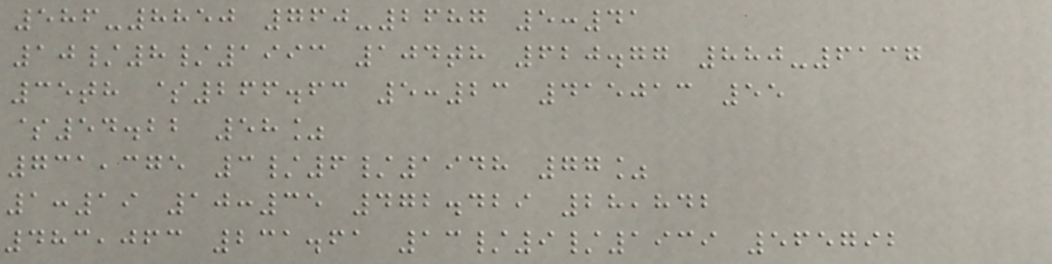586-8850 760-2687 5:41
10/8/1993 104th 620.77 880-6137
35th $266.63 5:23 415013 55
$54.22 58%
731,375 3/6/1948 77%
1:19 10:35 472.429 28,842
483,063 231.61 13/9/1939 565792
